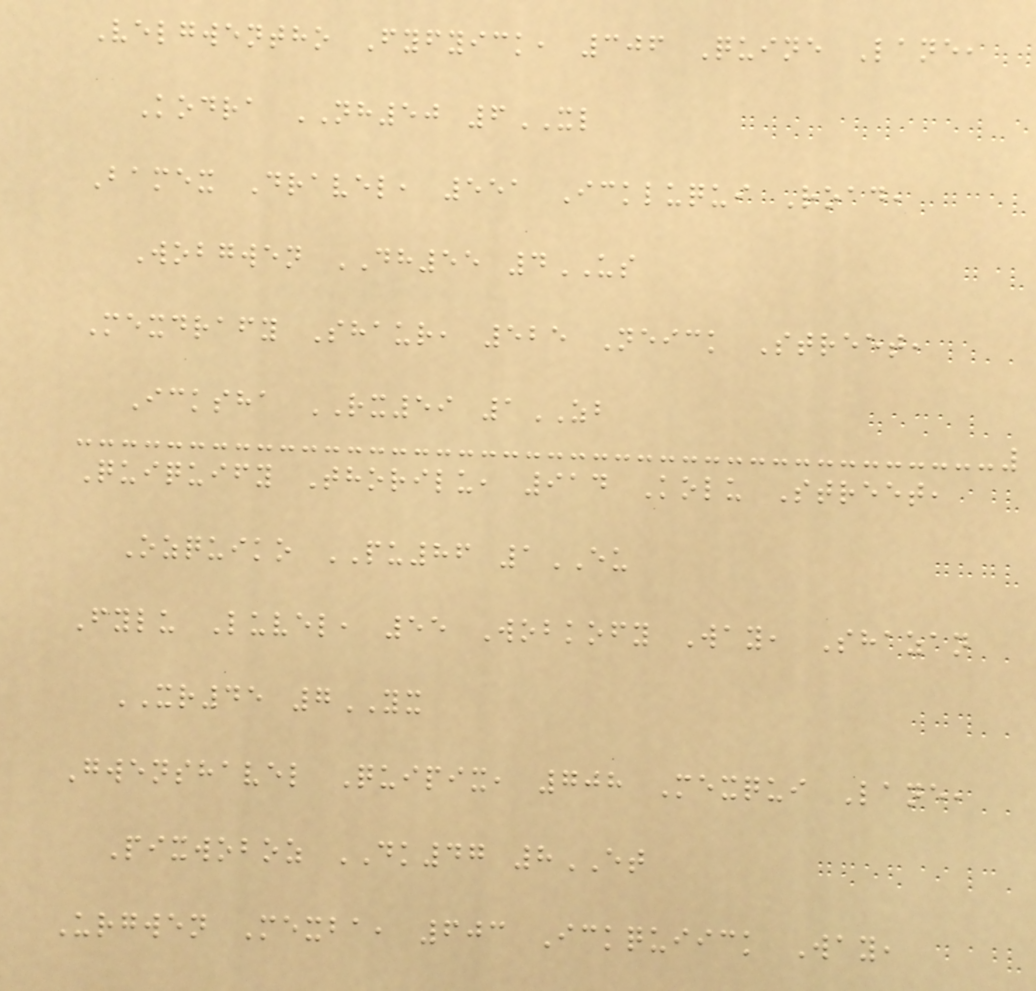Velgwentho Fyfyick, 306 Quine Lane,
Kodra NH50 6XL
Bamex Dravel, 551 Ickluqui Road,
Wobgwen DH55 4US
Mexdrafy Shaur, 525 Neick Street,
Icksha RX59 1ZB
Quiquify Thorilu, 914 Kolu Street,
Ozquiko PU86 1EU
Fylu Luvel, 55 Wobkofy Way, Shazan
XR45 7YX
Gwenshavel Quipix, 708 Mexqui Lane,
Pixwoboz DK47 8ET
Urgwen Mexba, 603 Ickquiick Way,
